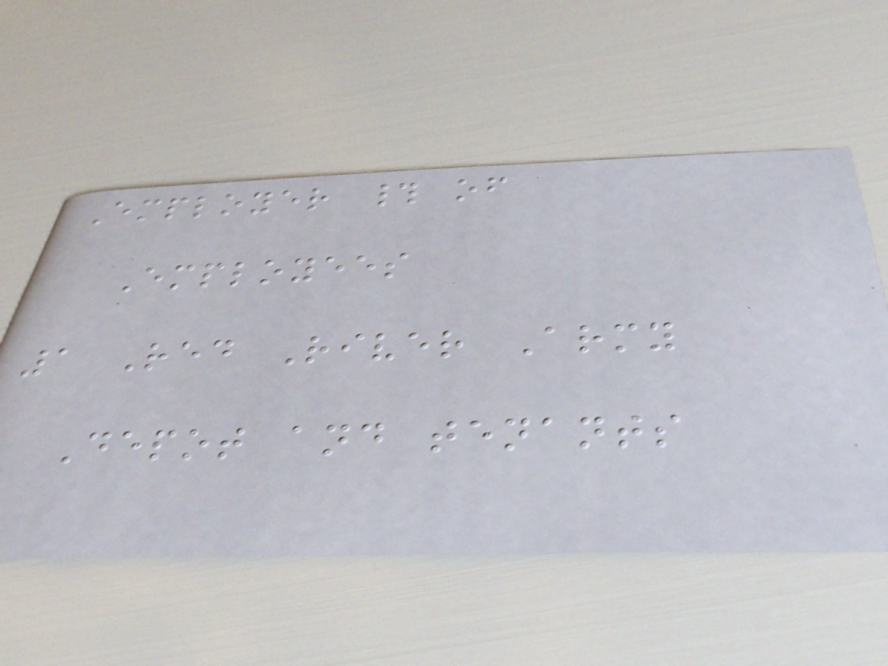Employer # of
Employees
1 Red River Army
Depot and tenants
